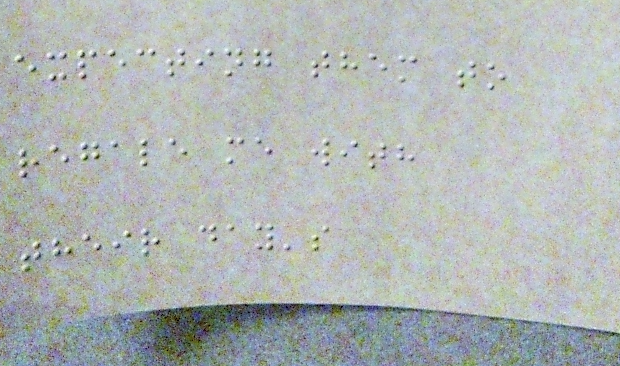expecting them to
regale me with
their day's
